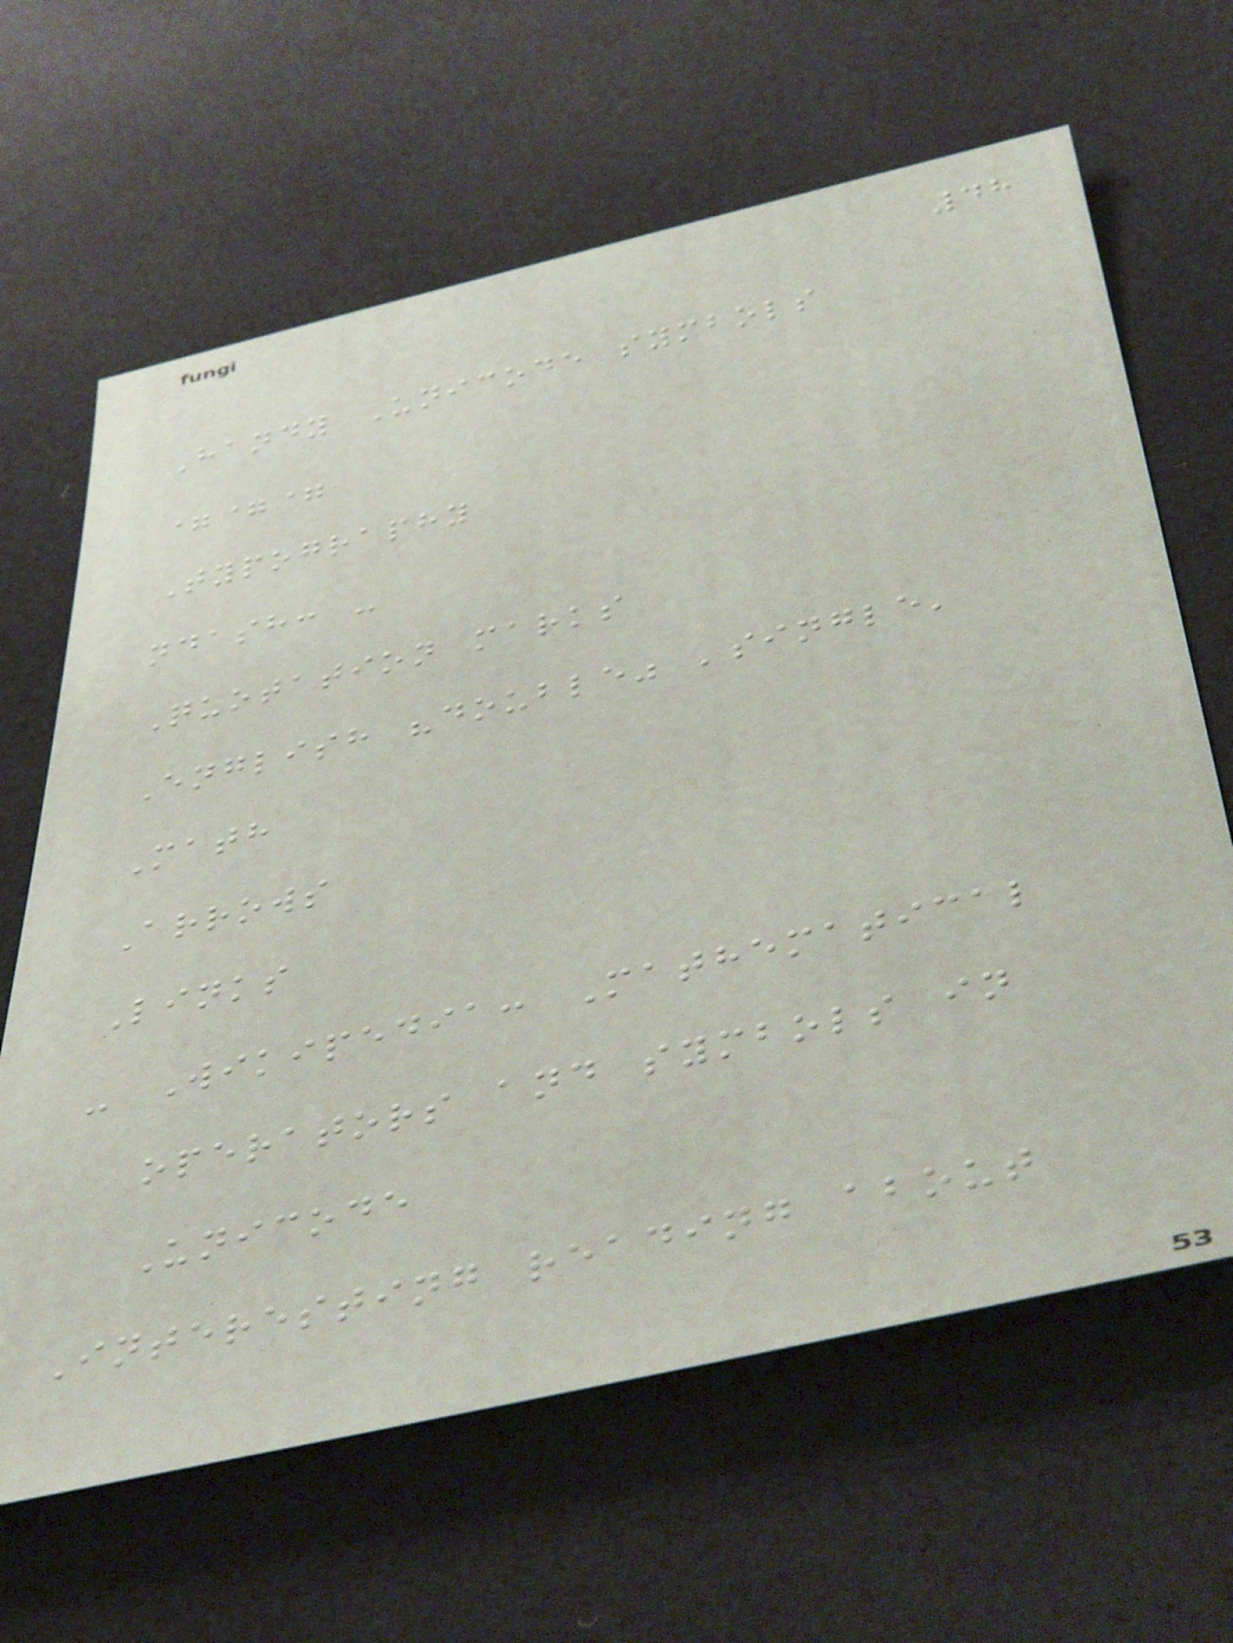48
Handy Unicode symbols
===
Typography
ndash: -
Quotation marks
English "double" 'single'
Math
Arrows
Links
- Wikipedia: Mathematical
operators and symbols in
Unicode
Interesting reading about
